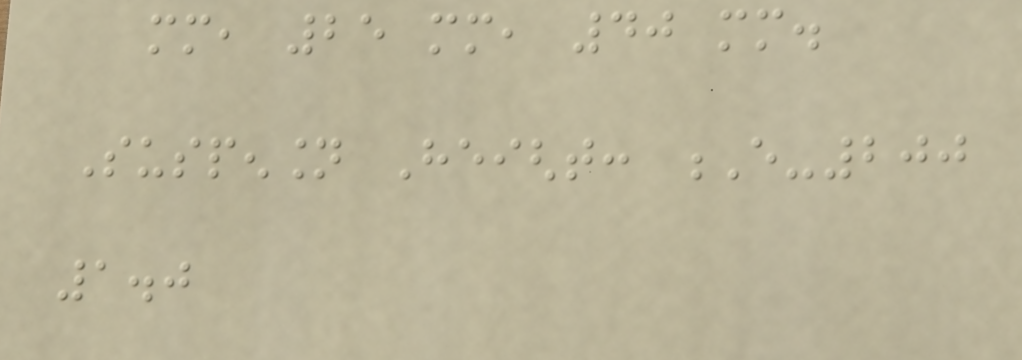mm, 25 mm, 40 mm.
Suspension Height: E-200
1.0
